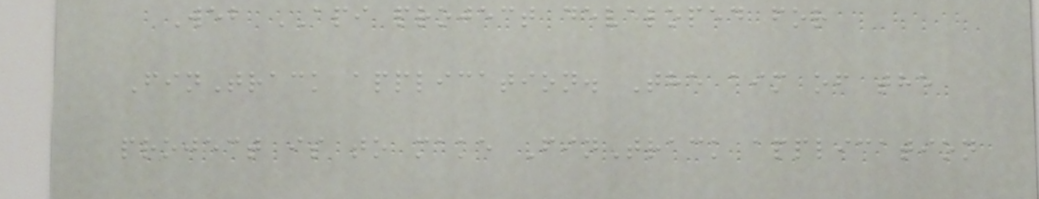Web API project developed for
FinTrack application. The aim of the
project is to make FinTrack application
